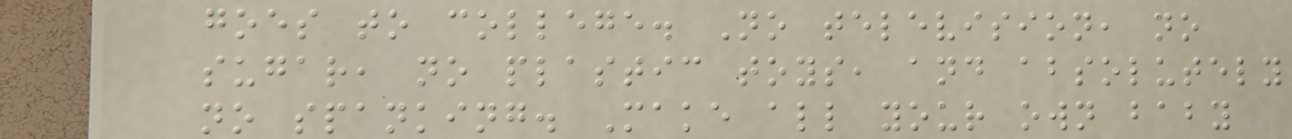goes to college. No television, no
sugar, no plastic toys, and absolutely
no spanking. Make all your own baby
